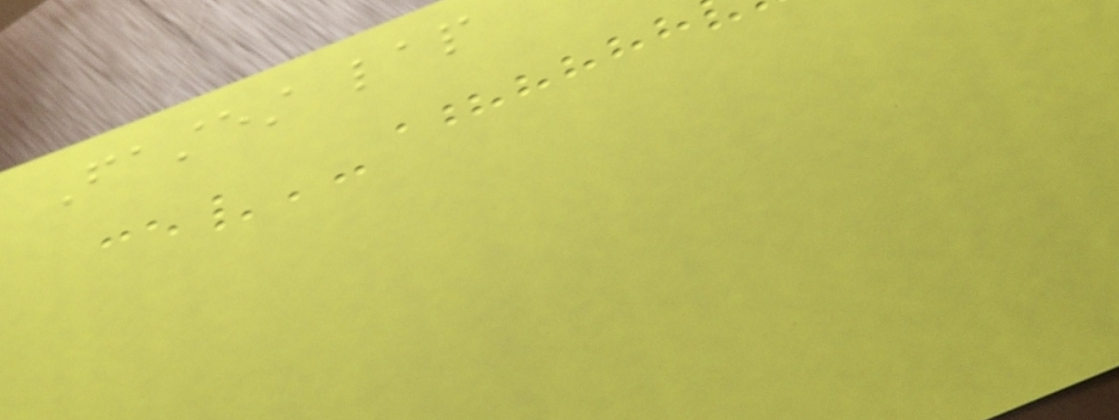Fastest lap
